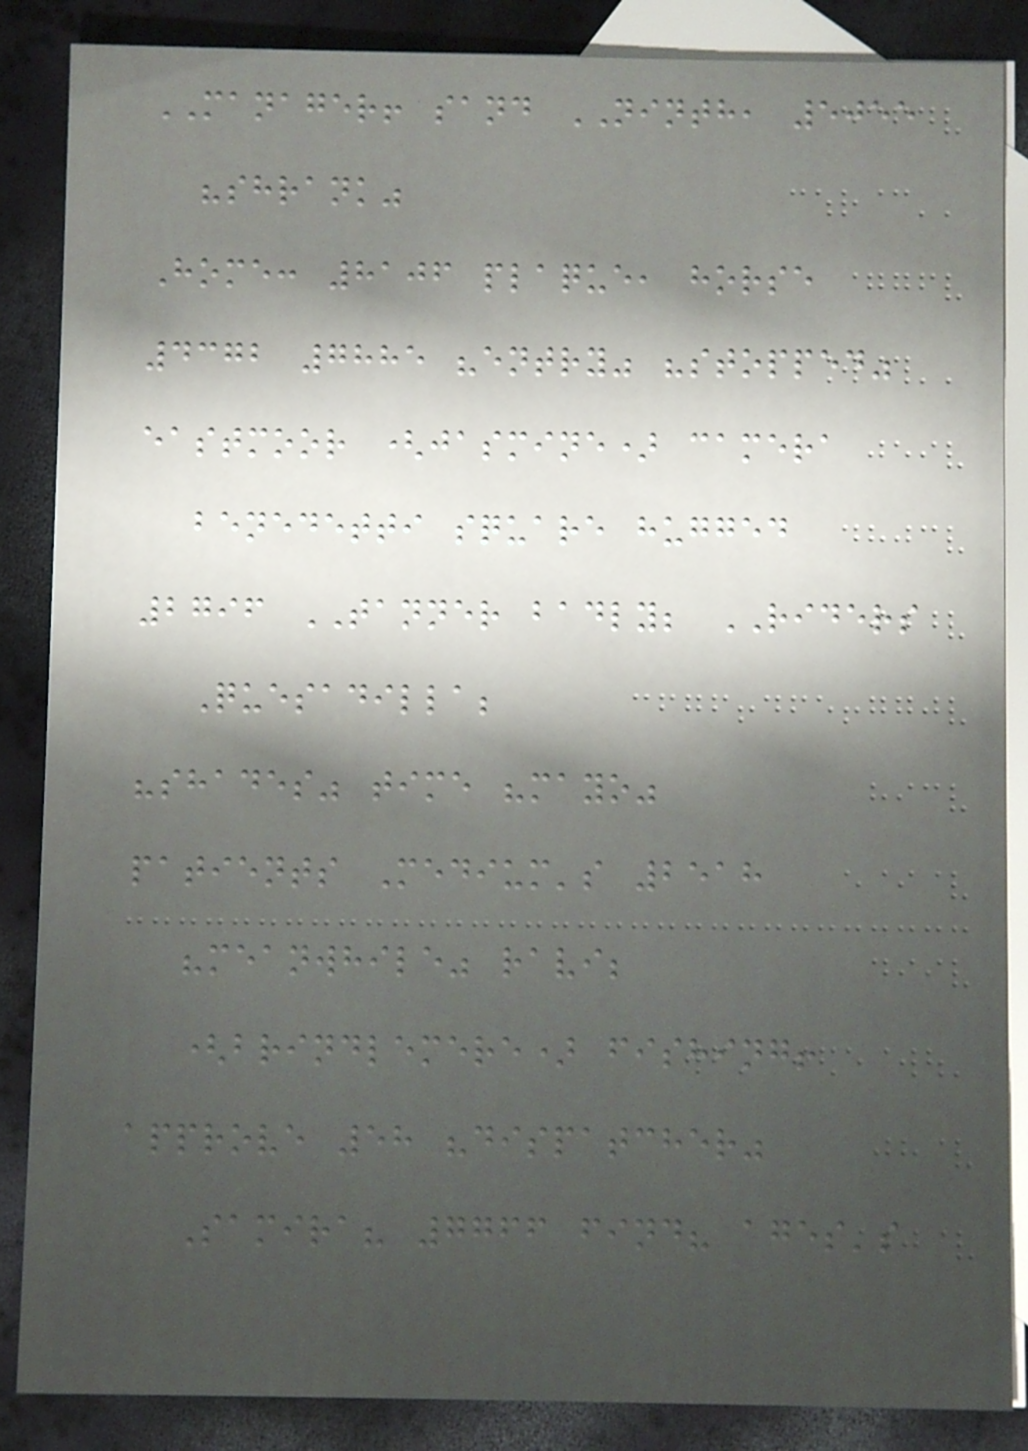MANAGER! sand NINTH, 5055
"shrank"
Home: 8106 plaque, horse
4372 7885 "entry" "stopped"
eastmoor (jasmine) camera
benedetti square hugged
2796 TANNER badly; RIDERS
Quesadilla;
"shades" time "mayo"
patients Medium's 2518
"meanwhile" ravi;
(brindlemere) fishing!
approve 58 "dispatcher"
Samira? 7766 find? ages's
